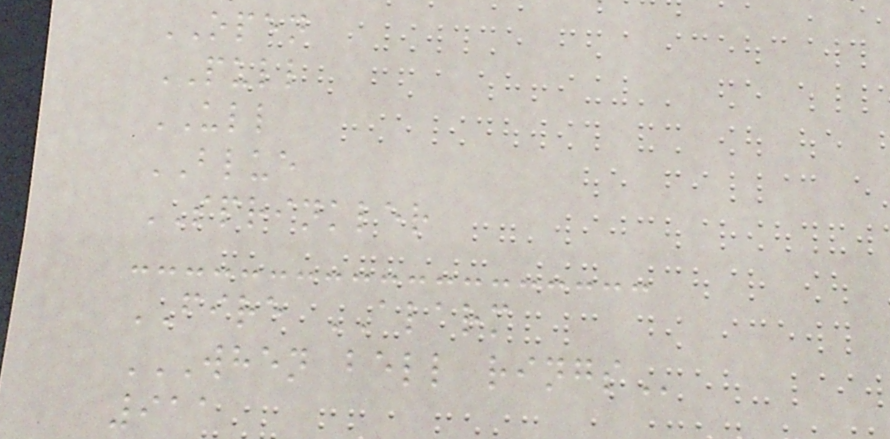OPEN
PULL
ULL
BLUE
SPRINKLER
FIRE ALARM
WHEN BELL RINGS
911
